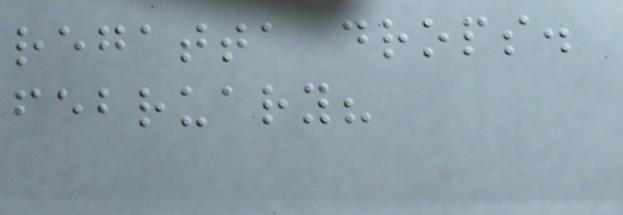regatta drops.
february?
